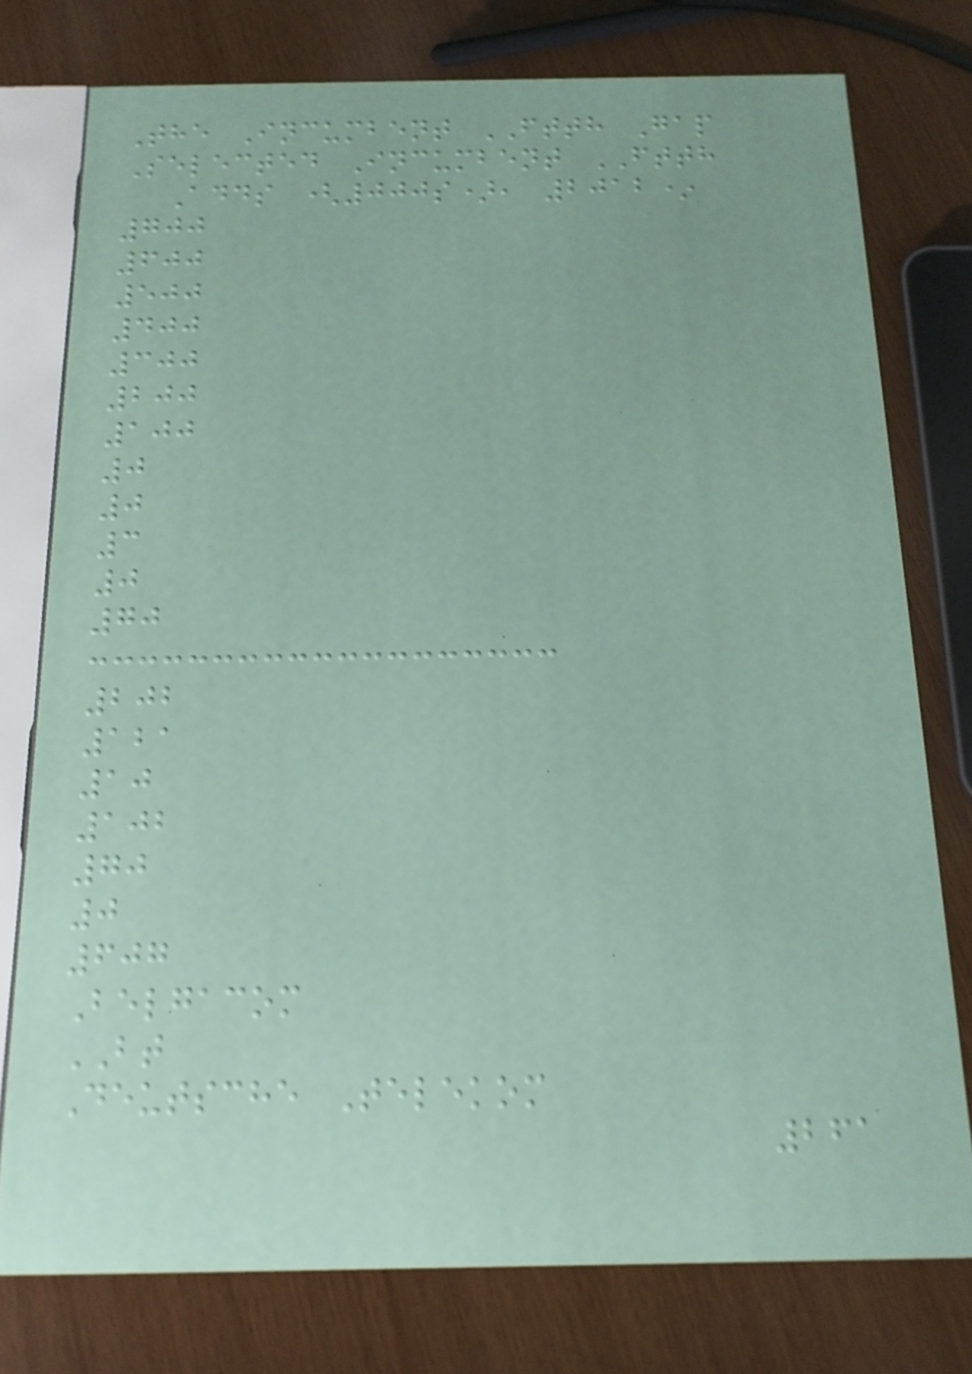The Incumbent FTTH Gap
Selected Incumbent FTTH
Adds (000s), 2012*
700
600
500
400
300
200
100
0
0
3
0
70
202
121
10
102
70
0
607
Belgacom
BT
Deutsche Telekom
261
